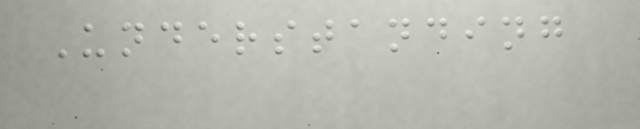Understanding
